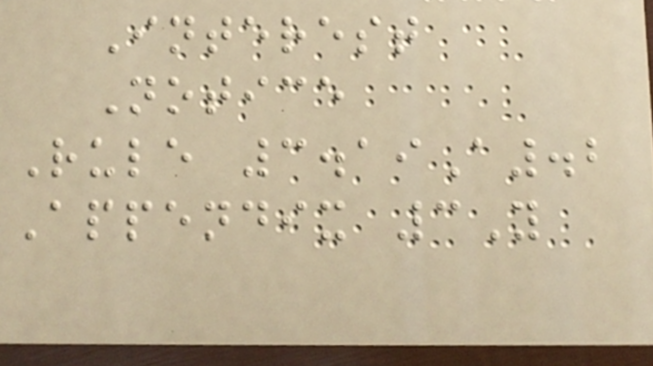Interest
Notice
Rule 3.19A.2
Appendix 3Y
